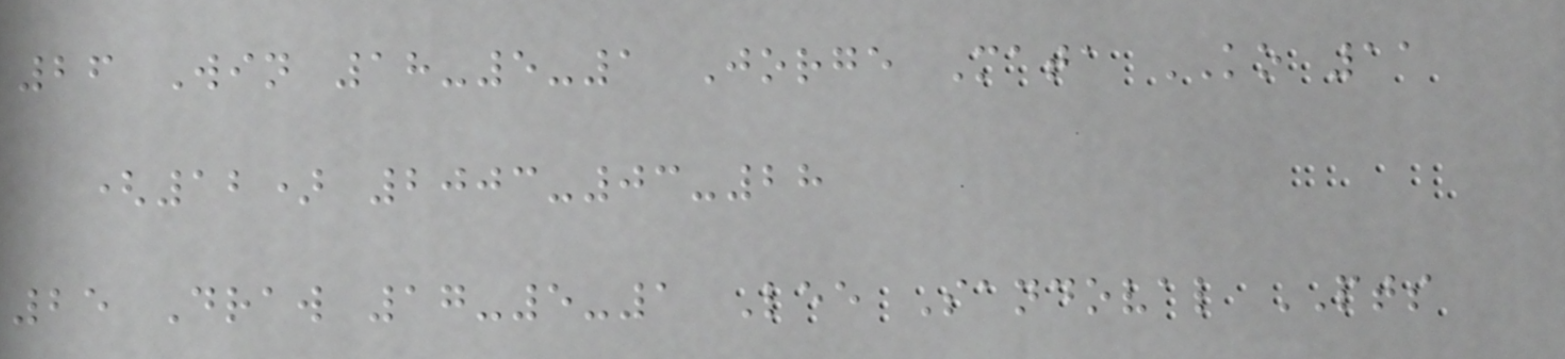26 Win 18-5-1 Jorge Mata KO 11
(12) 2003-03-28
25 Draw 17-5-1 Lee Sandoval PTS
